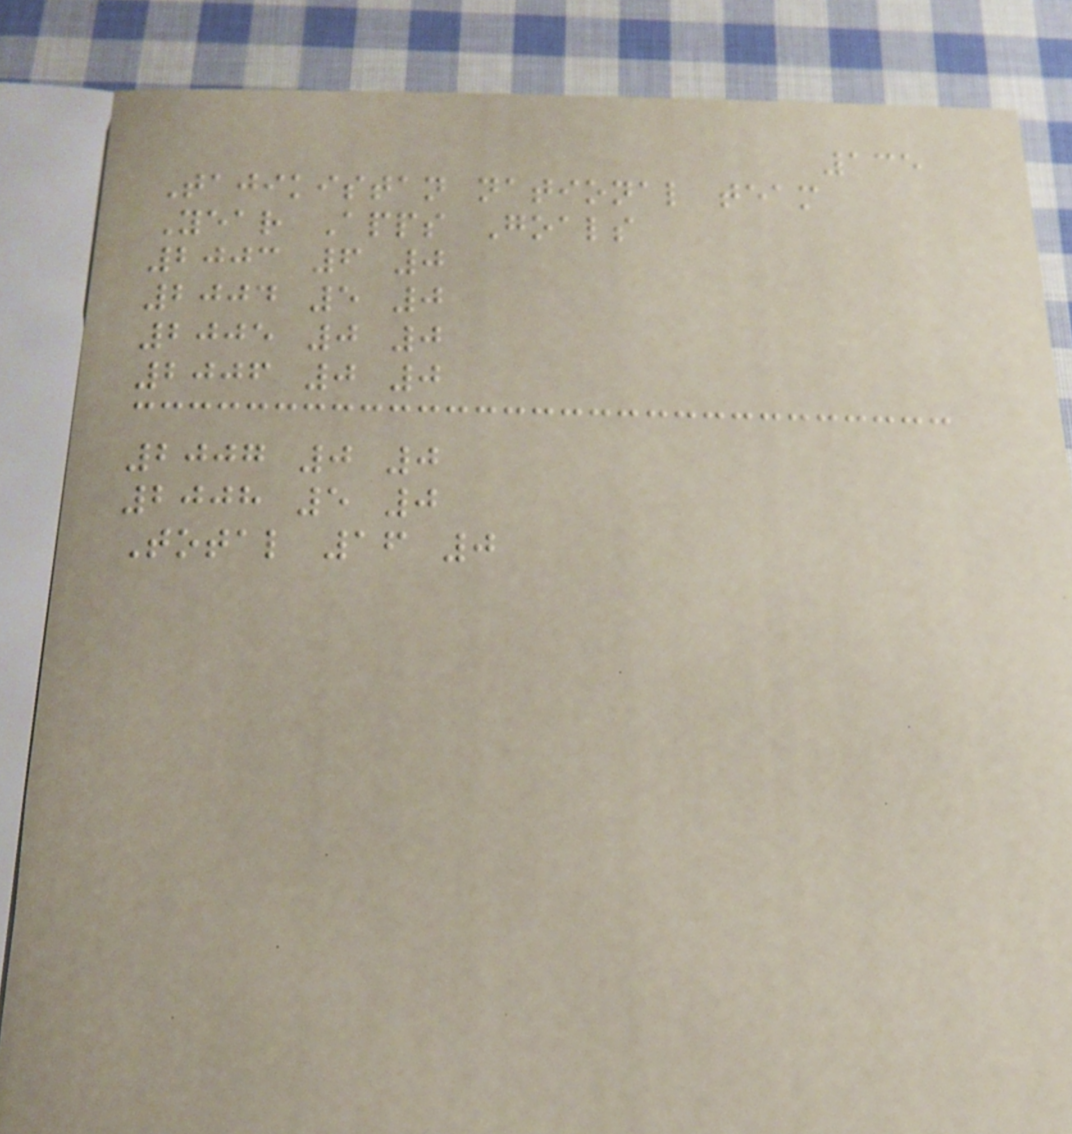135
Tajikistan national team
Year Apps Goals
2003 6 0
2004 5 0
2005 0 0
2006 0 0
2007 0 0
2008 5 0
Total 16 0
